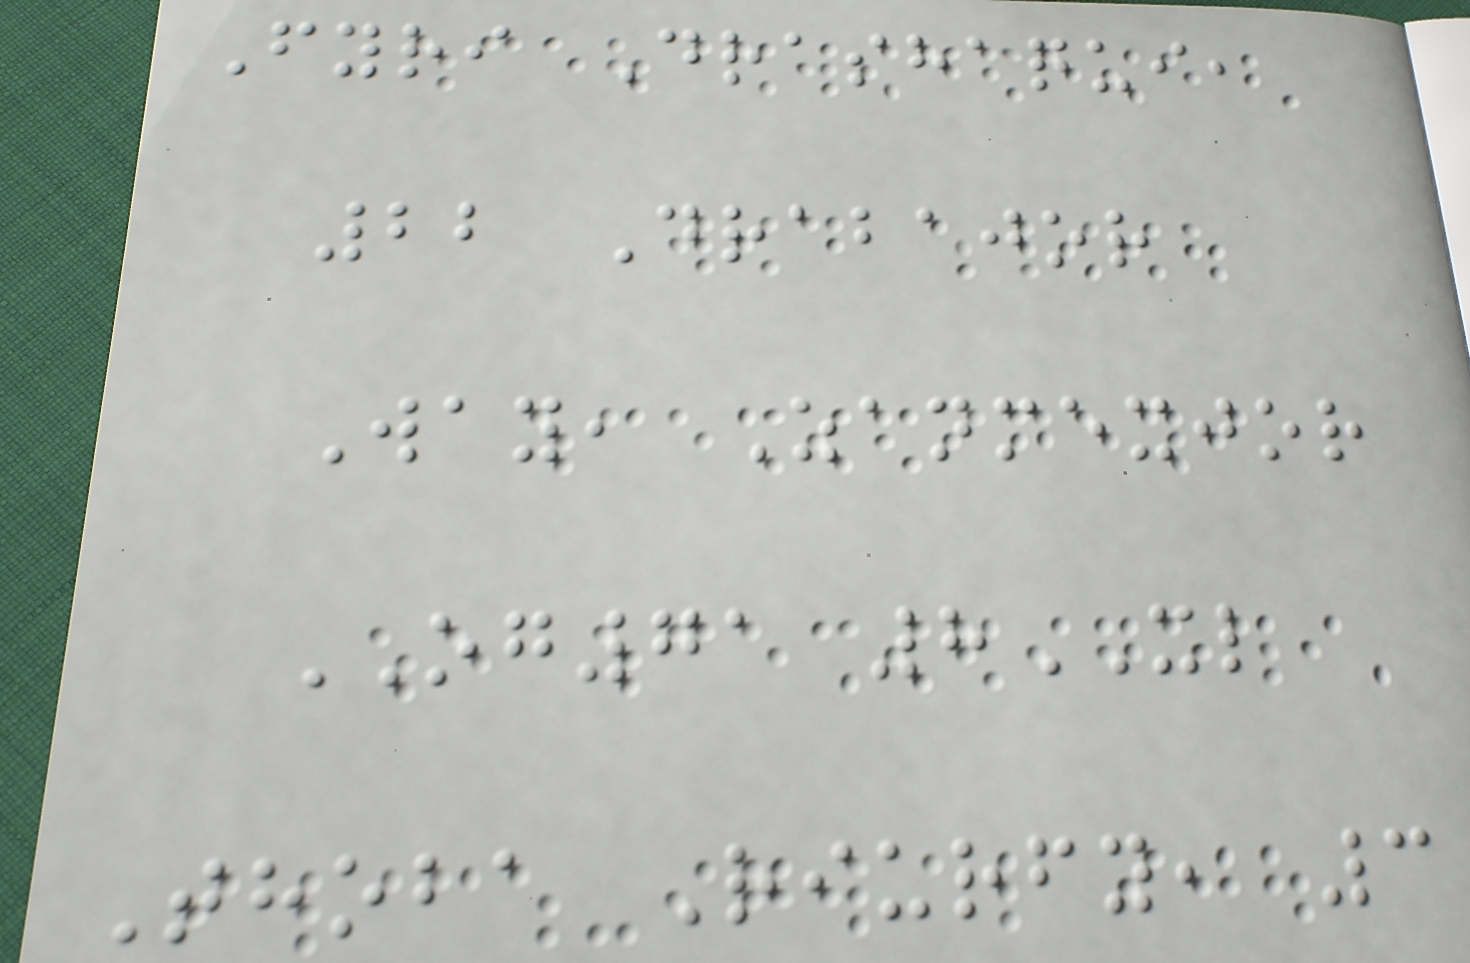Fyri Drashaqui,
22 Drabajor
Way, Zanmexjor
OG71 8XL
Thoba Riurfy, 3
